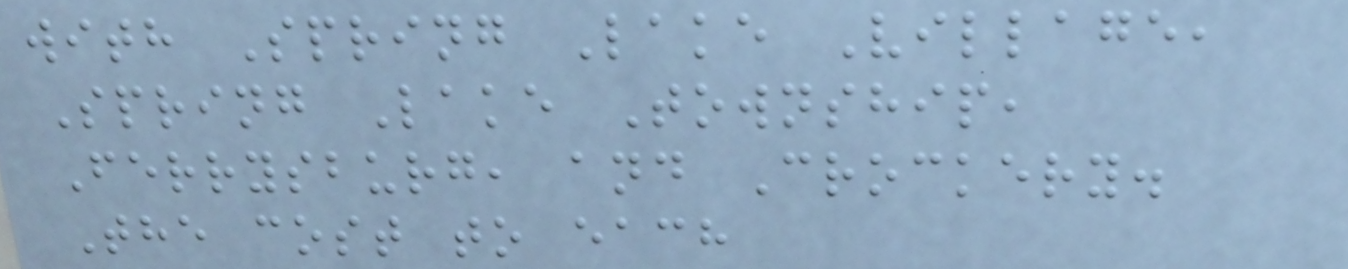with Spring Lake Village,
Spring Lake Township,
Ferrysburg, and Crockery.
The cost to each
